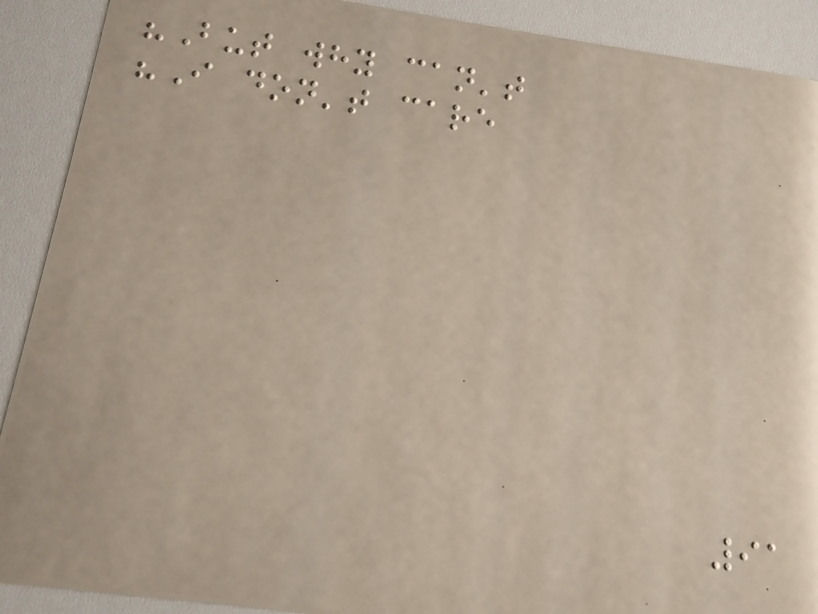"But why can't
"I don't care
91
